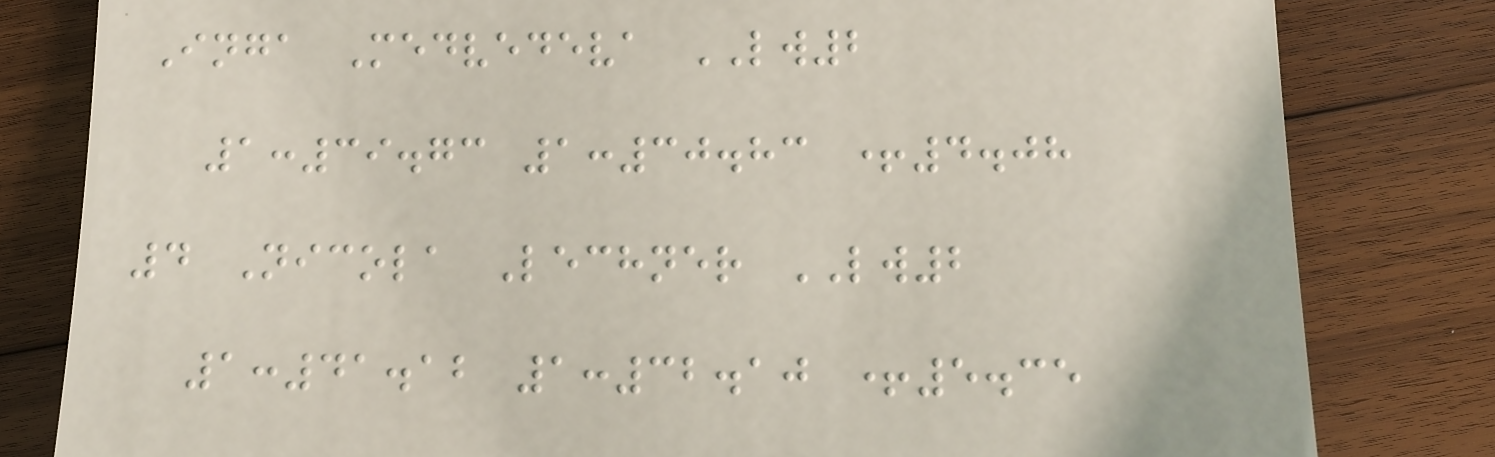Inga Medvedeva LW2
1:39.73 1:30.83 +4.08
4 Nicola Lechner LW2
1:41.12 1:32.10 +5.35
